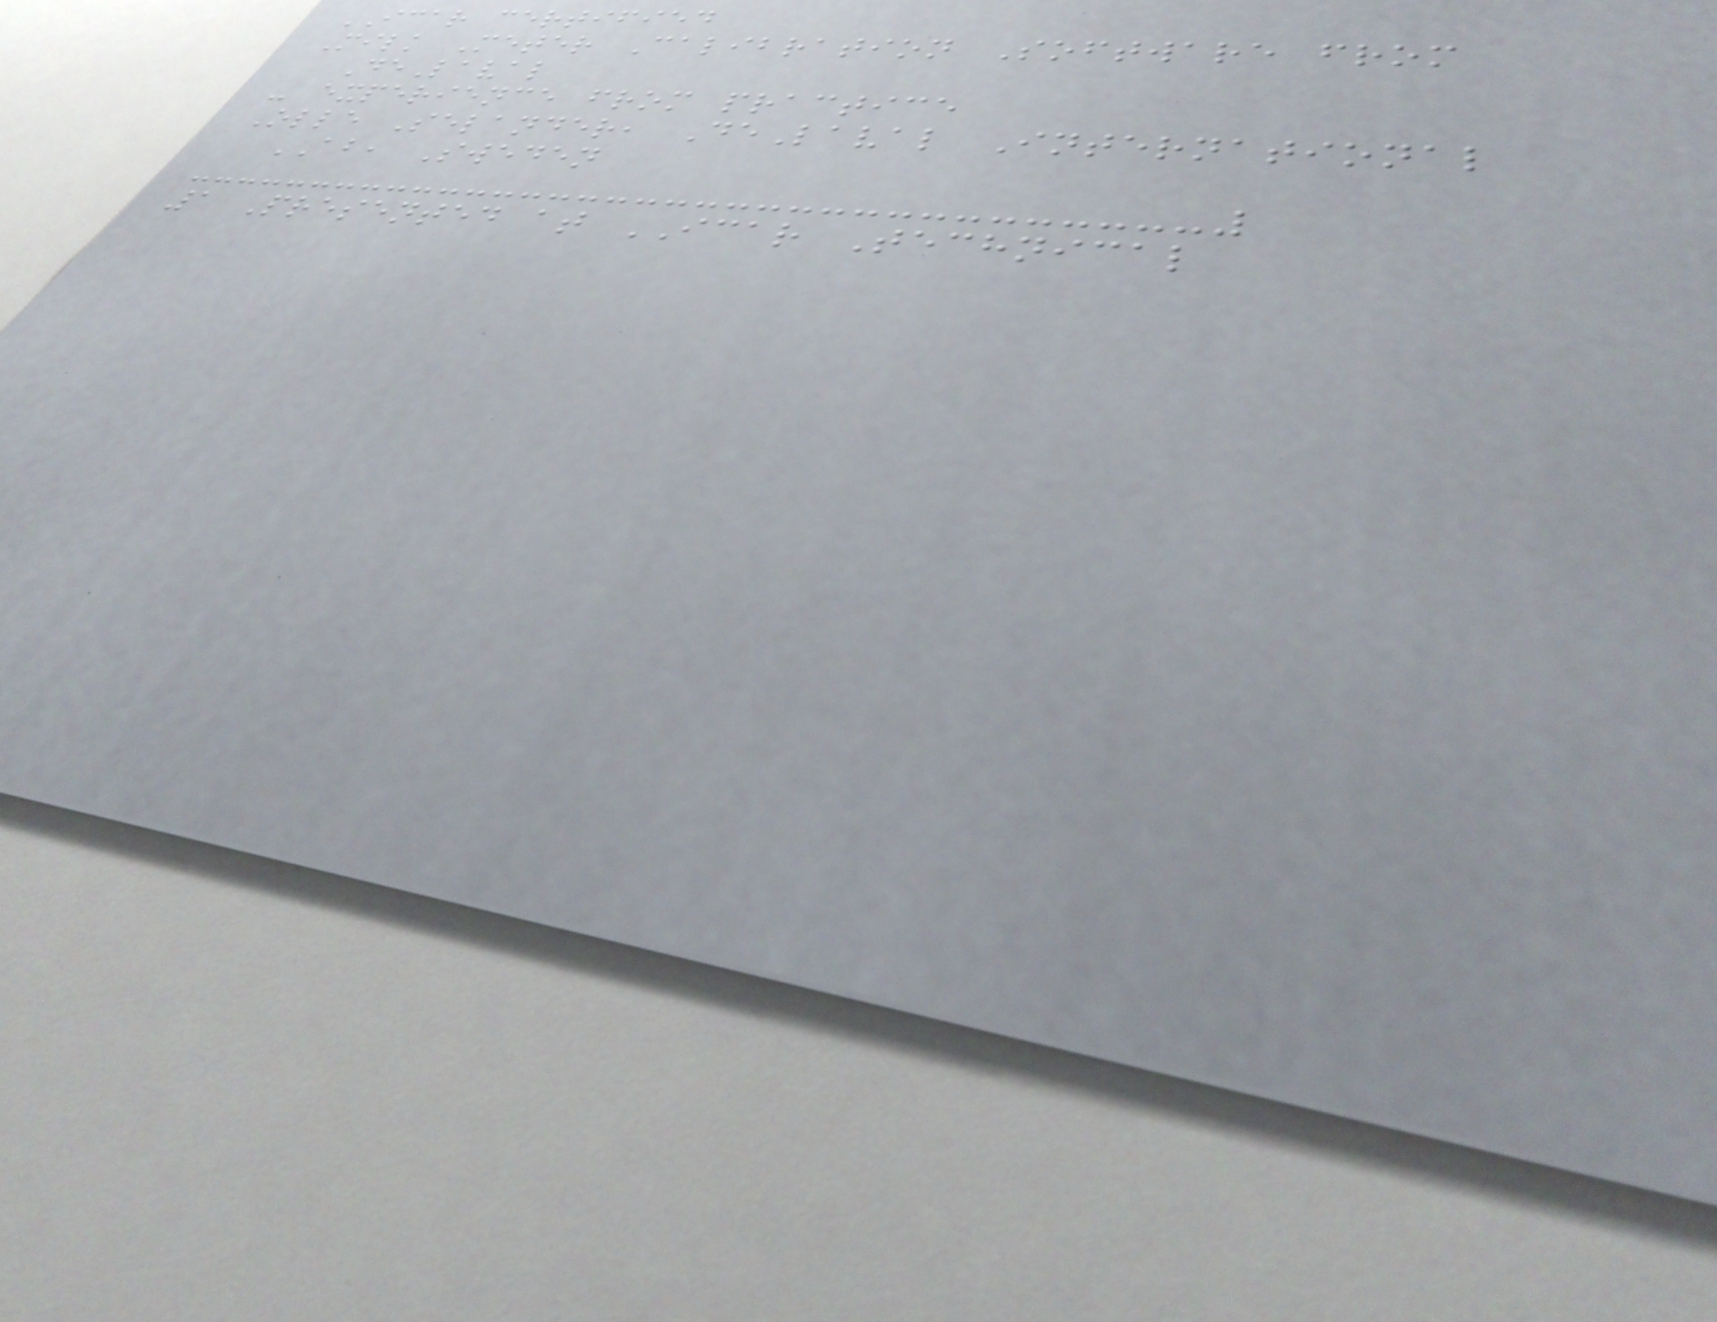ICAR certified
Milk Meter Calibration Software from
DeLaval
- experience from practice
Olle Selander, DeLaval International
AB, Sweden
1 Presented at ICAR Technical
